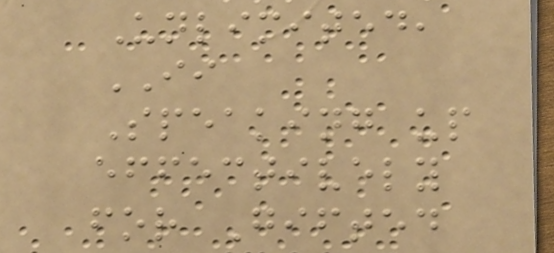Unlimited,
II
Speaking up
effectively
for Gifted
